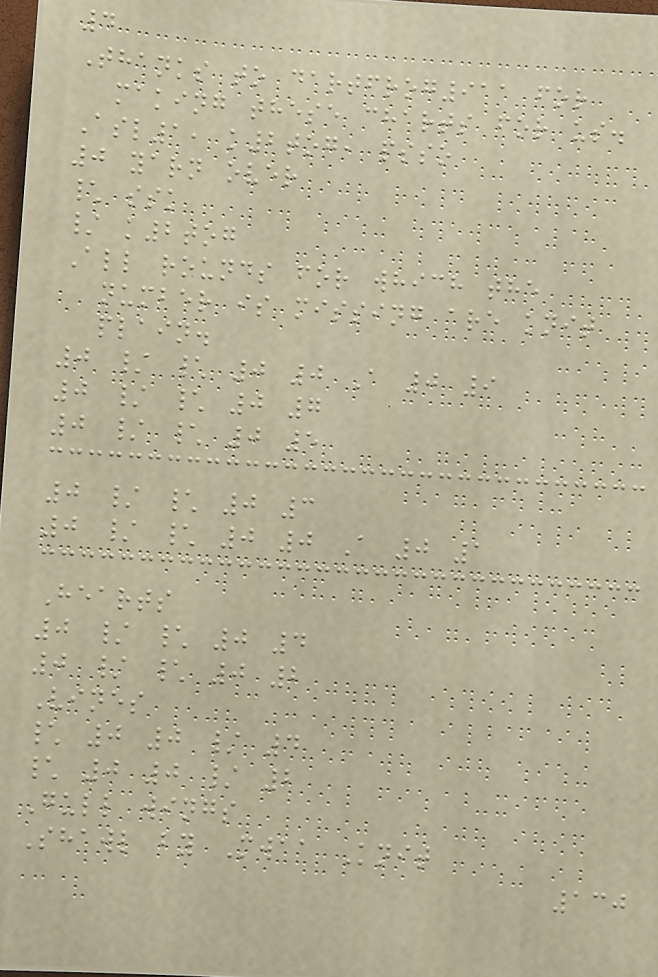4
Thanks to dartfrog911 for
making these charts for us.
Asl1, k2tog, psso
0 yarn over
\ ssk
/ k2tog
All rounds for which the
number is missing are knit
plain.
0 / \ 0 0 A 0 9
0 / \ 0 7
0 / \ 0 5
0 / \ 0 3
0 / \ 0 0 A 0 1
Hearts
0 / \ 0 4
0 / \ 0 2
Vines
\ 0 0 / 4
\ 0 0 / 2
Gull wings
Shawl by Mwaa Knit
130
